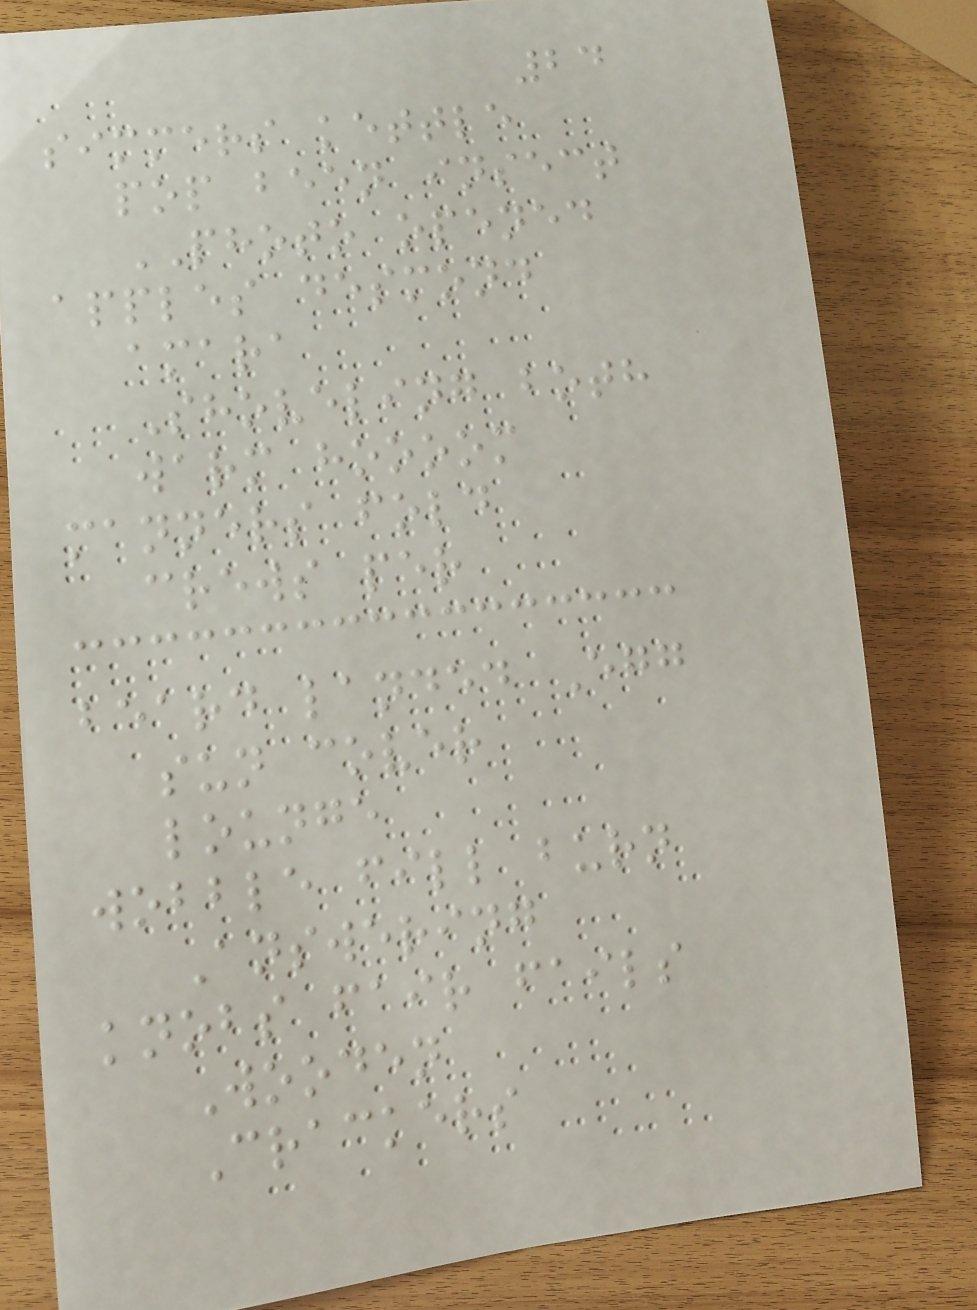24
simmers kettle
pop been insect
PHOTO opened
apples desmond
amara
Shoveling both
warm hoooom
manners fold
crews per
beard landed Egg
sun cover
lounge
wobble fill burn
Answering
knobs fair fails
Wooden
Crackers
